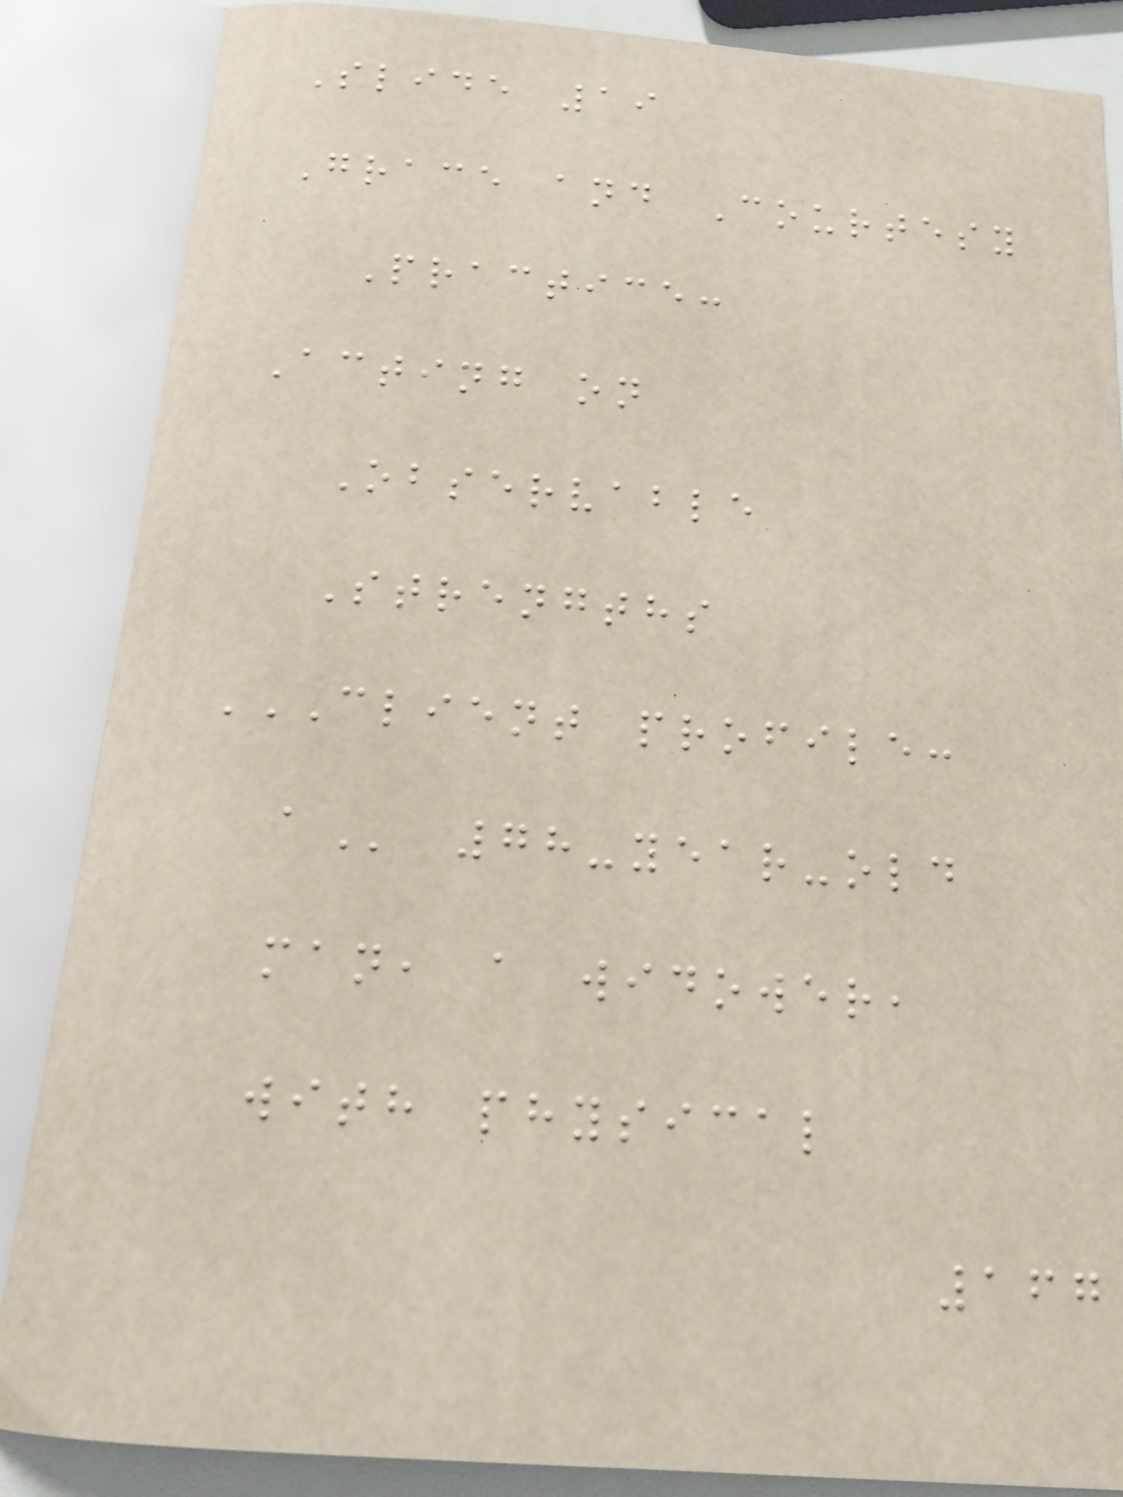Slide 19
Grace and Courtesy
Practice:
Acting on
Observable
Strengths
CLIENT PROFILE:
A 78-year-old
man, a widower,
with physical
167
